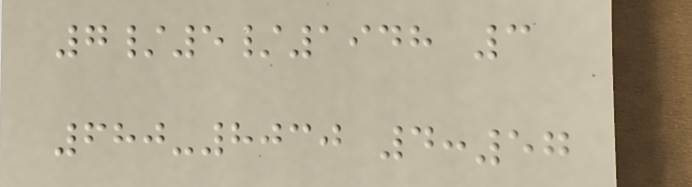7/5/1948 3
680-8030 4:57
